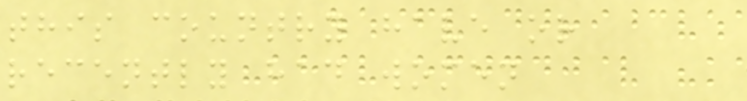this country have or
recently had women
